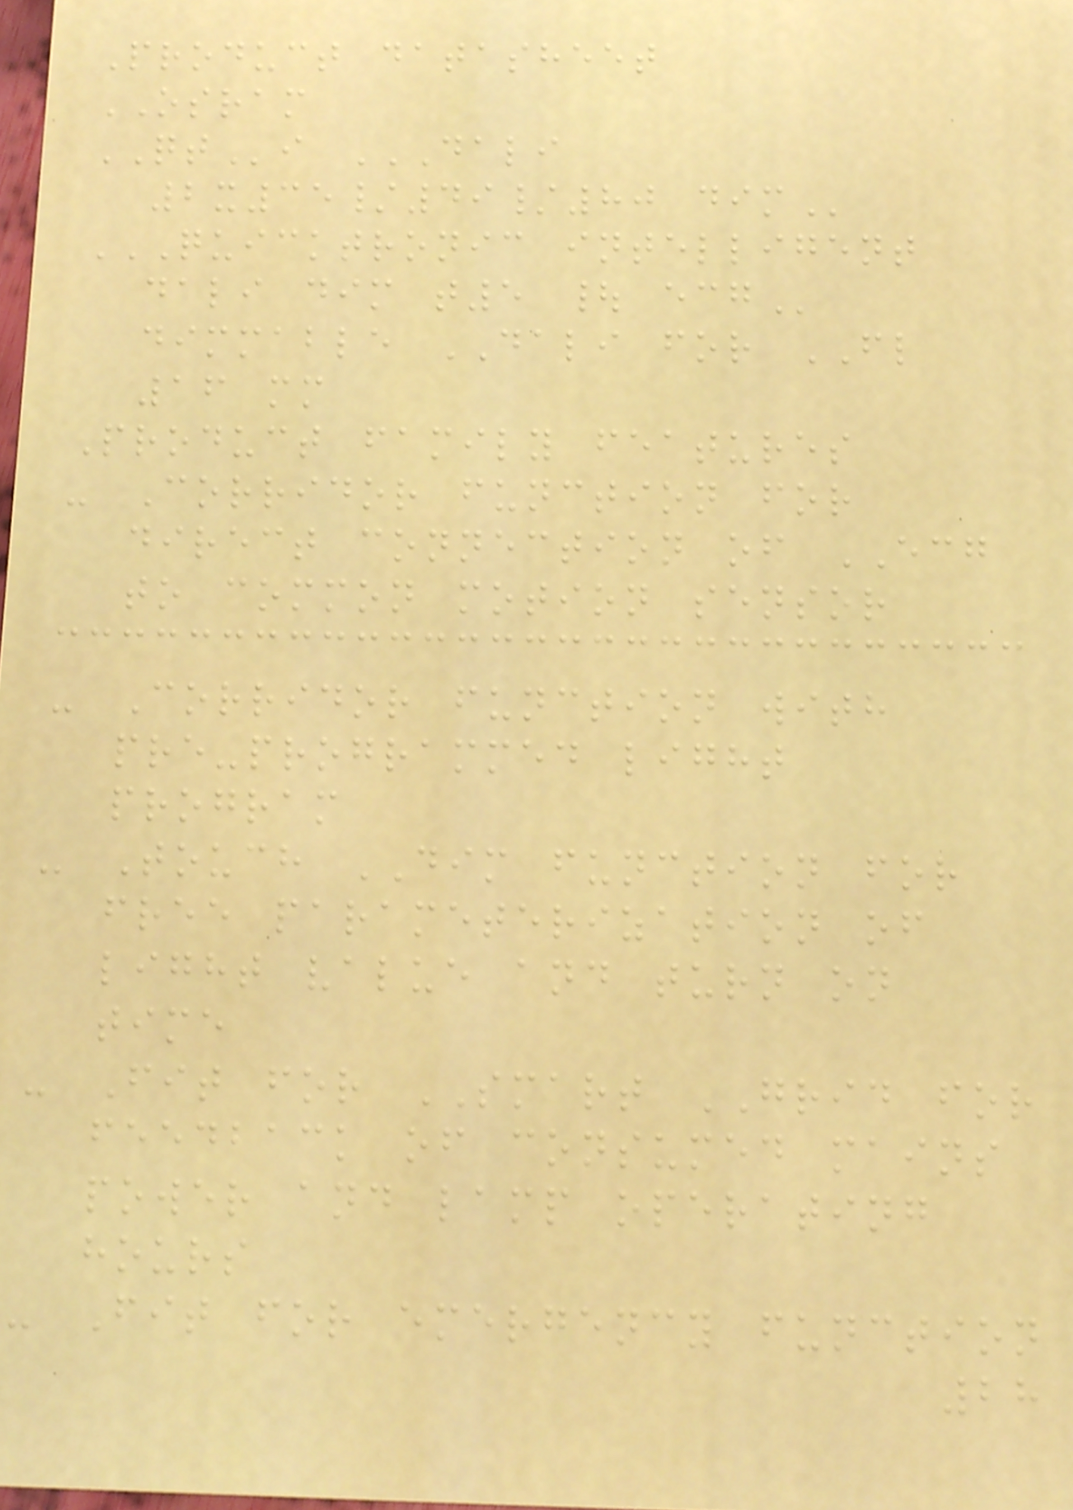Product datasheet
OSRAM
QTi DALI
2X35/49/80 DIM
QUICKTRONIC INTELLIGENT
DALI DIM T5 | ECG
dimmable DALI for FL
16 mm
Product family features
- Corridor function for
direct connection of ECG
to common motion sensor
- Corridor function with
pre-programmed light
program
- Touch DIM function for
free parameterization of
light value and turn on
time
- Fit for SMART GRID for
feedback of consumed mains
power and lamp operating
hours
- Fit for emergency function
28
